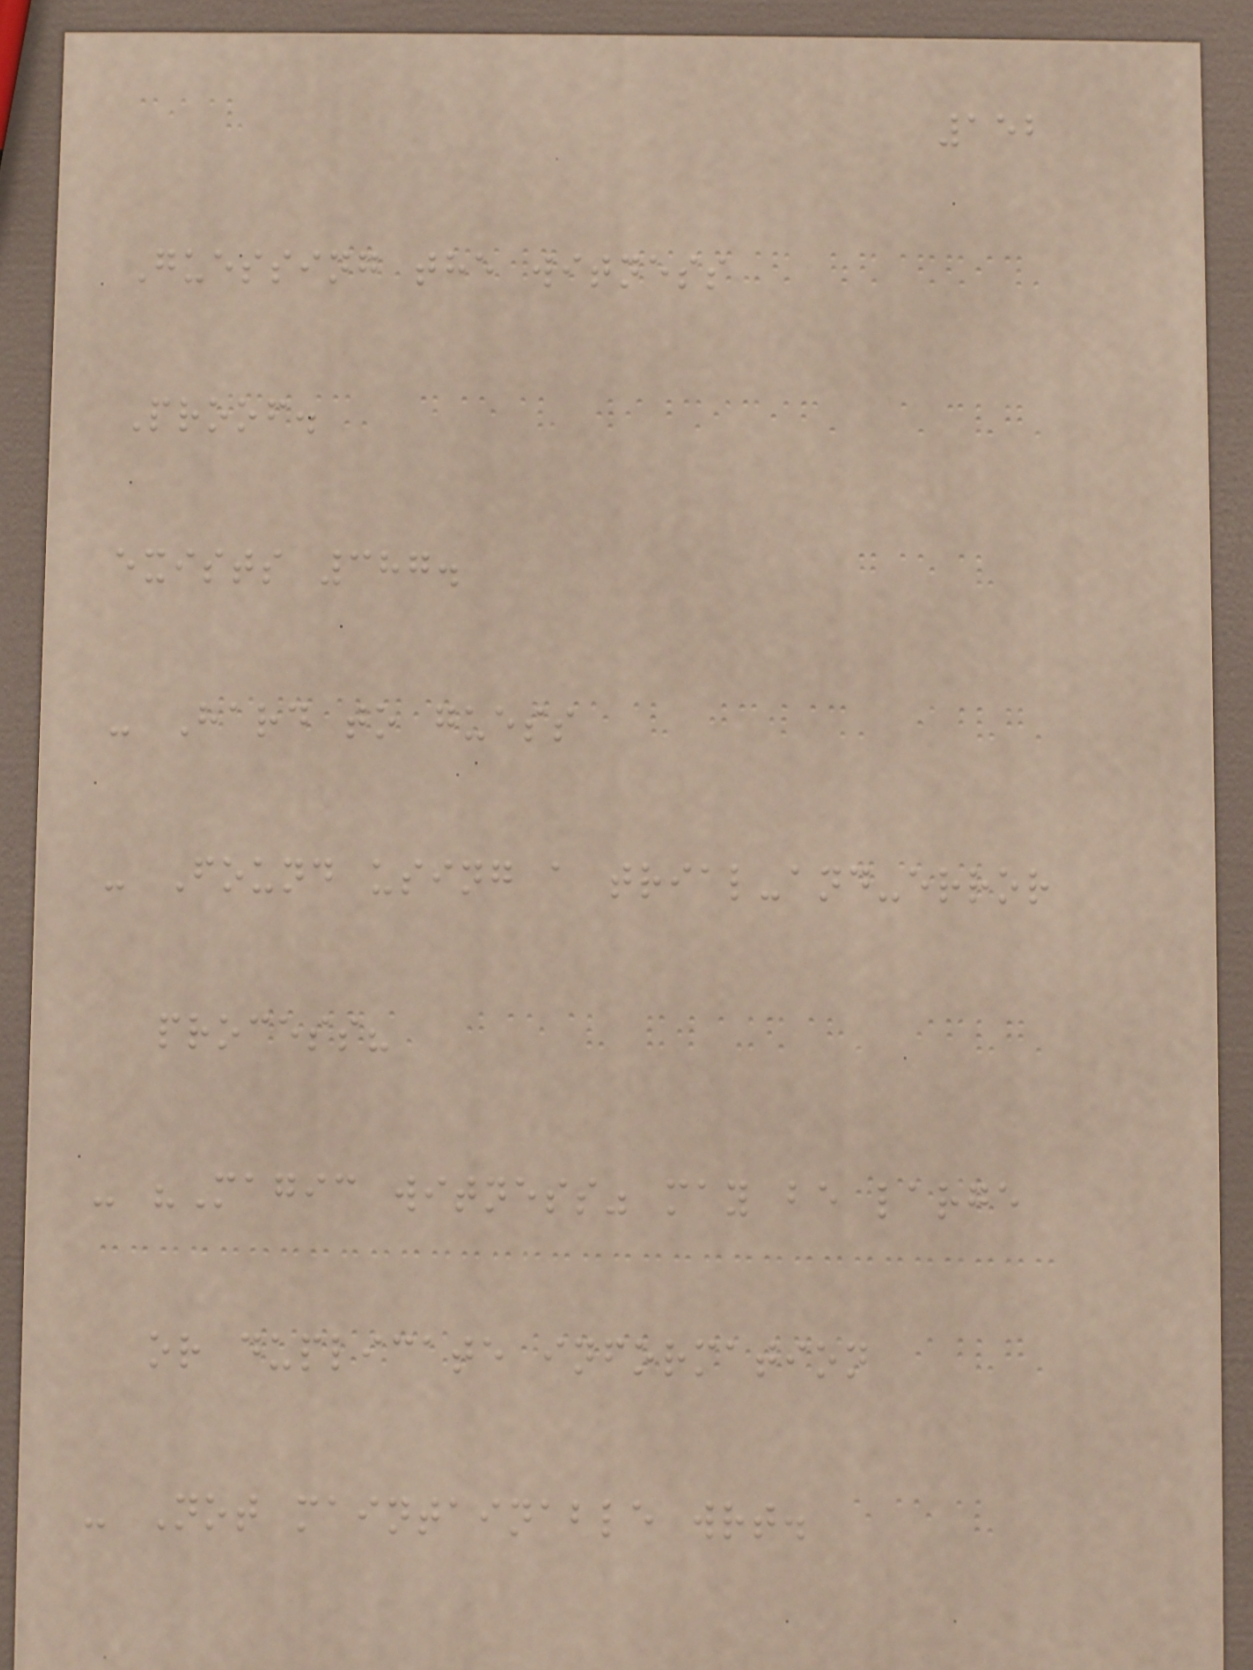152
Guessing the witness
Proof.
exists 387.
- Hard to guess
- Found using a trial-and-error
process?
- "Magic witness" may be large
or duplicate information
- Not maintainable wrt.
